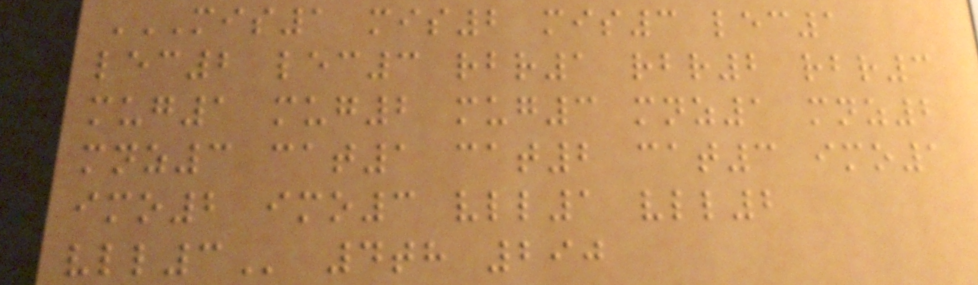MIS1 MIS2 MIS3 LEC1
LEC2 LEC3 RBR1 RBR2 RBR3
MUG1 MUG2 MUG3 MNZ1 MNZ2
MNZ3 CAT1 CAT2 CAT3 IMO1
IMO2 IMO3 VLL1 VLL2
VLL3 4th 290
